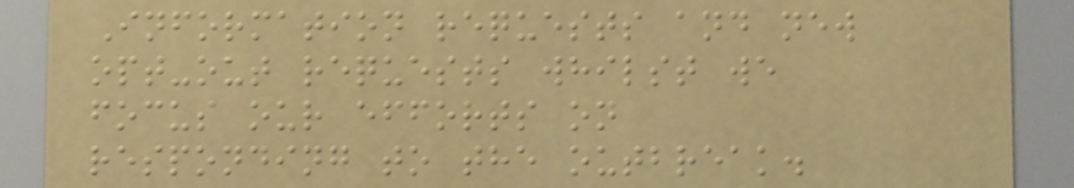Information requests and new
opt-out requests whilst we
focus our efforts on
responding to the outbreak.
